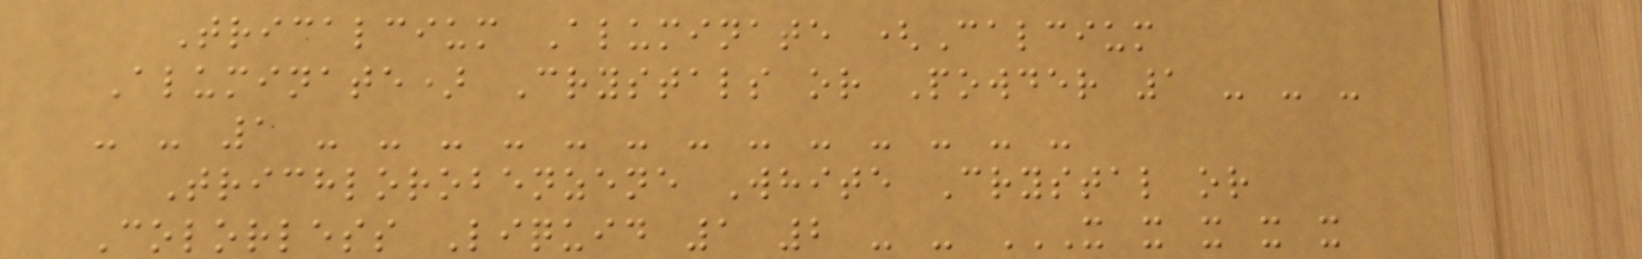Tricalcium Aluminate (Calcium
Aluminate) Crystals or Powder 1 - - -
- - 1 - - - - - - - - - - - - -
Trichlorobenzene White Crystal or
Colorless Liquid 1 2 - - X X X X X
